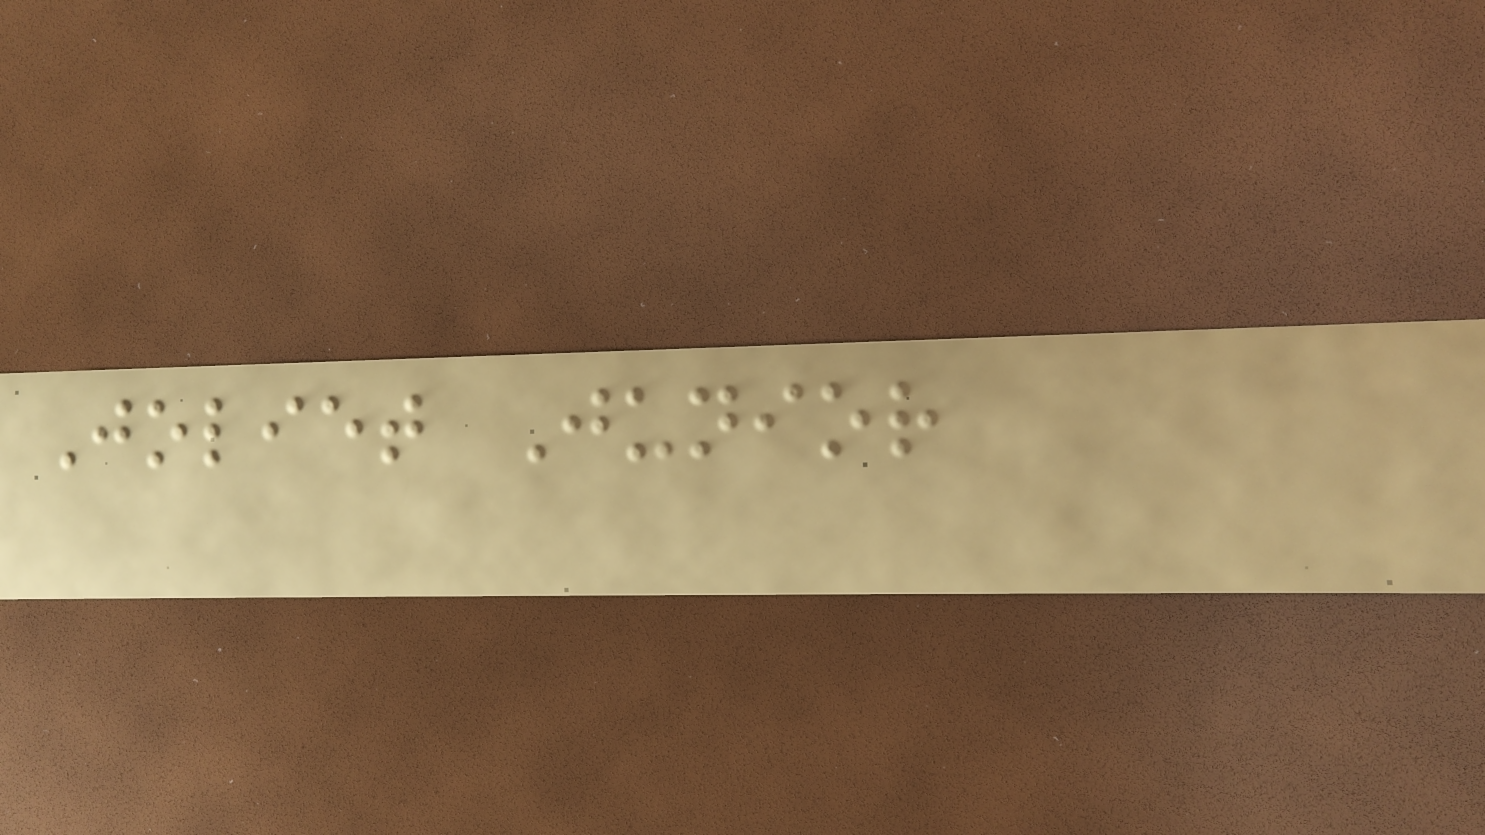Joliet Junior
